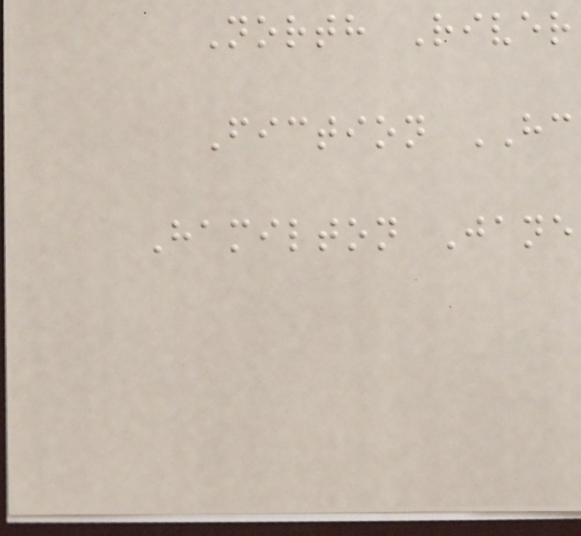North River
Fiction HC
Hamilton Jane
